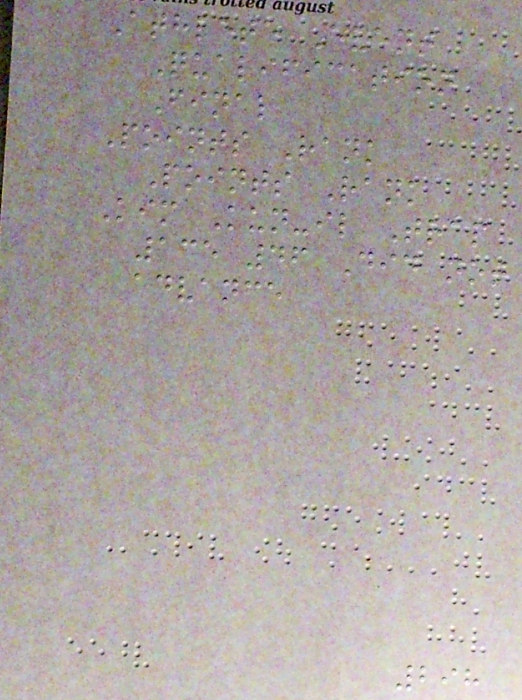Athlete Event
Qualification
Final
Points Rank
Points Rank
Kim Kun-il Trap
135 46 Did not
advance
298
